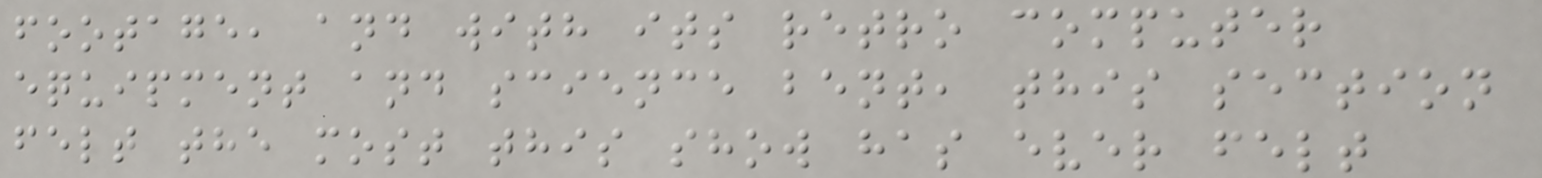footage, and with its retro computer
equipment and science bent, this section
felt the most this show has ever felt
